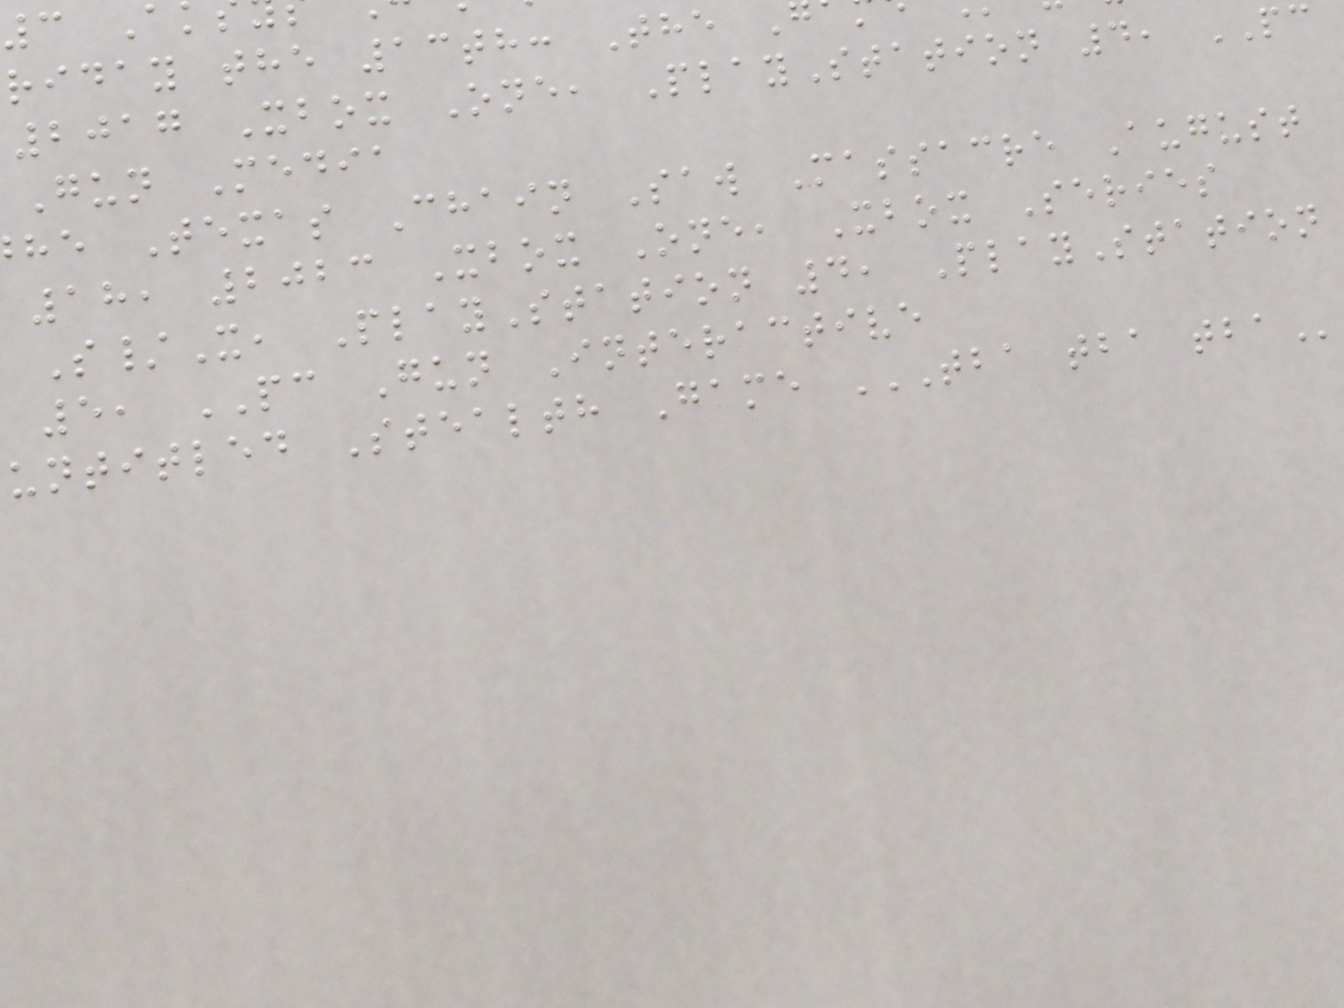3 A
riday the 13th: The
2017 Xbox One, PlayStation 4, PC
Gun Media
he Texas Chain Saw Massacre August
18, 2023 Xbox One, Xbox Series
S/X, PlayStation 4, PlayStation
5, PC Gun Interactive
untitled Stealth Game TBA TBA TBA
